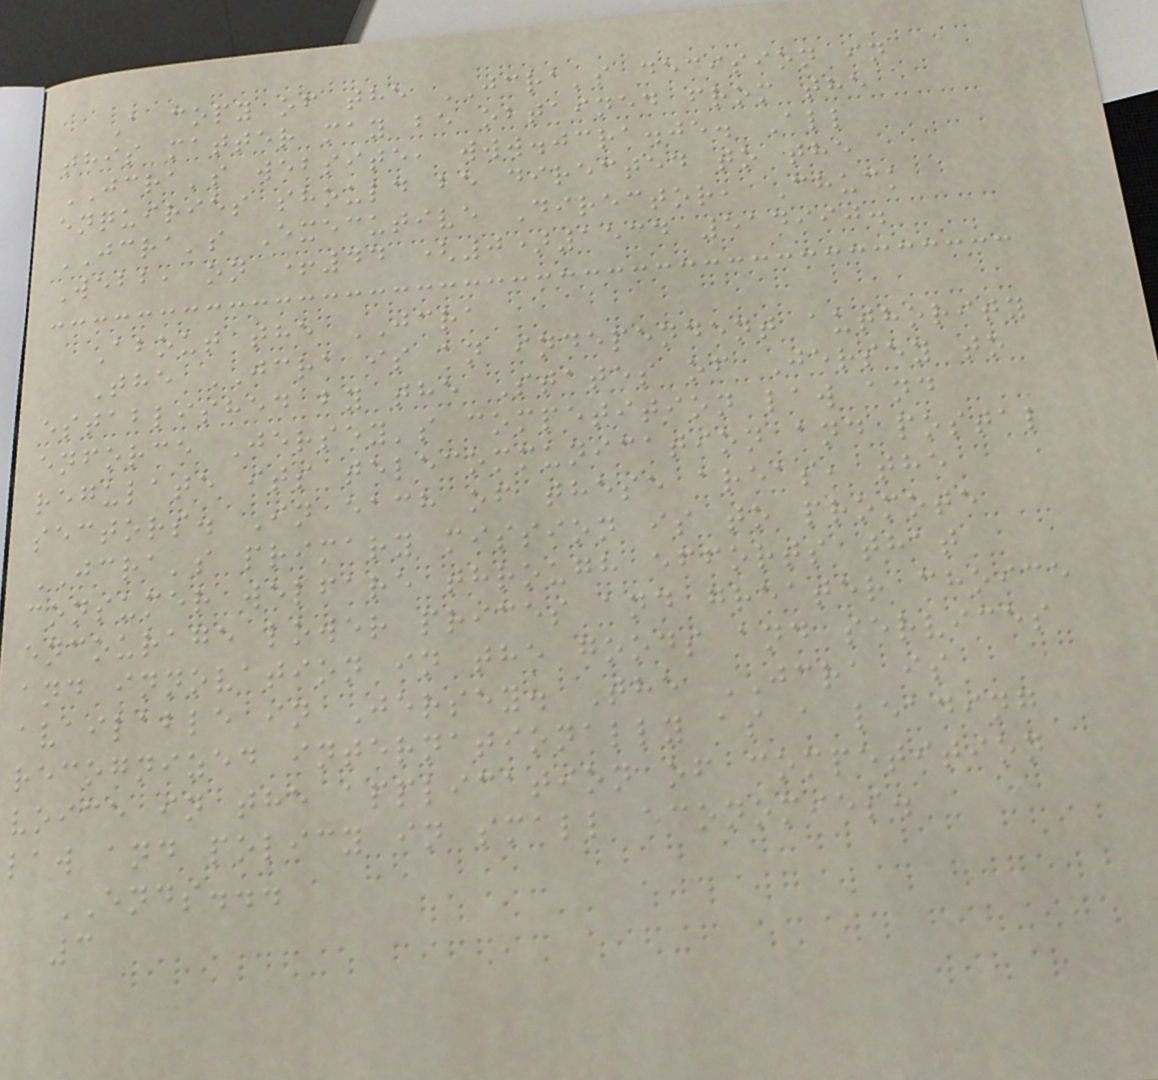A copy of the JCRA's decision in
this matter may be obtained from the
JCRA's website, www.jcra.je. All
enquiries should be directed to the
JCRA's Executive Director, Chuck
Webb, on +44 (0)1534 514990.
About the JCRA
The JCRA is an independent authority
established by the States of Jersey to
enforce Jersey's competition law and
regulate its telecommunication and postal
sectors. In each of these areas, the
JCRA's primary mission is to promote
consumer welfare through efforts that
encourage lower prices and greater choice
and innovation in the goods and services
available in Jersey. The JCRA is
recognized internationally as a leading
voice in the application of competition
law and policy in small economies.
ENDS...
3
